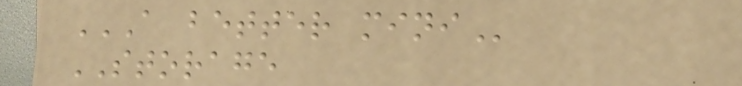A BETTER MINI
STORAGE
